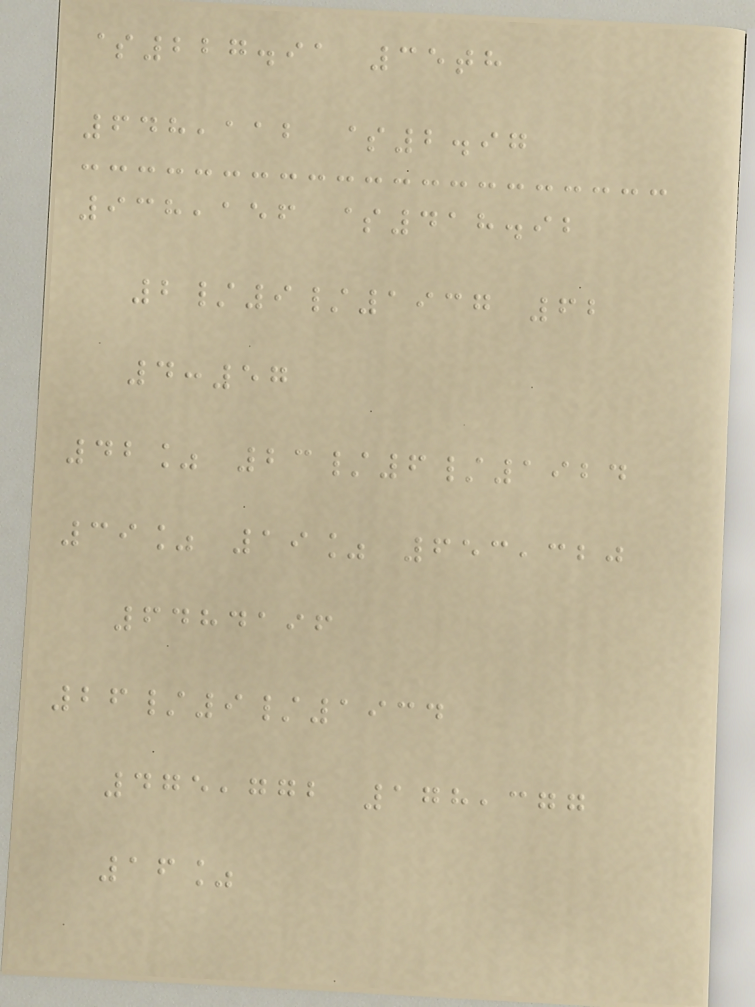$227.91 35th
648,112 $2.97
938,156 $418.92
2/9/1937 62
4:57
42% 23/6/1924
39% 19% 653,320
6484196
26/9/1934
475,772 178,377
16%
